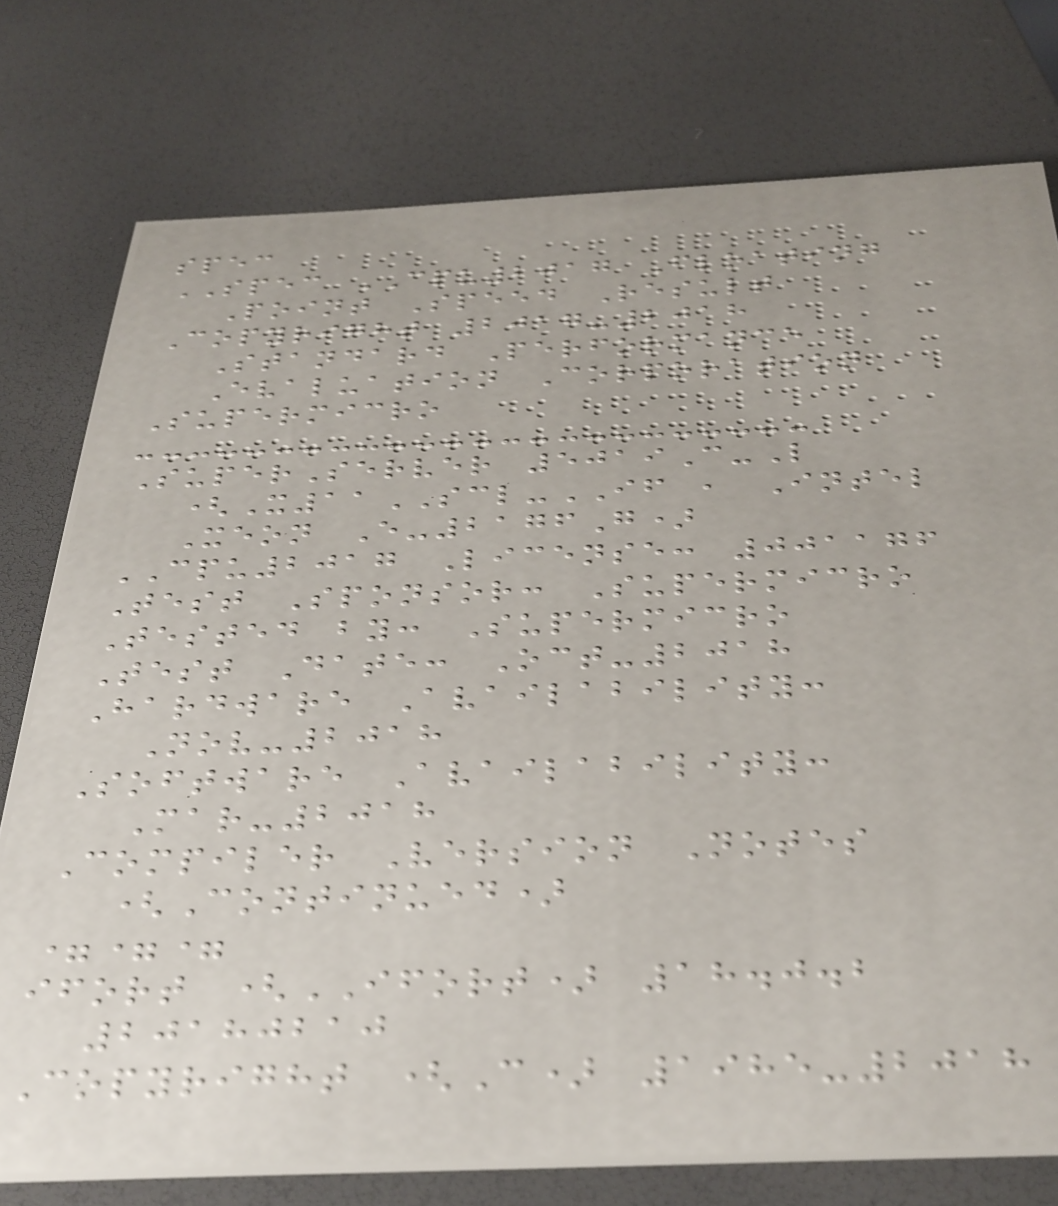spec
SPEC CPU2017 Floating
Point Speed Result
Copyright 2017-2018
Standard Performance
Evaluation Corporation
Supermicro
SuperServer 5019C-L
(X11SCL-IF , Intel
Xeon E-2176G)
CPU2017 License: 001176
Test Sponsor: Supermicro
Tested by: Supermicro
Test Date: Oct-2018
Hardware Availability:
Nov-2018
Software Availability:
Mar-2018
Compiler Version Notes
(Continued)
===
ifort (IFORT) 18.0.2
20180210
Copyright (C) 1985-2018
